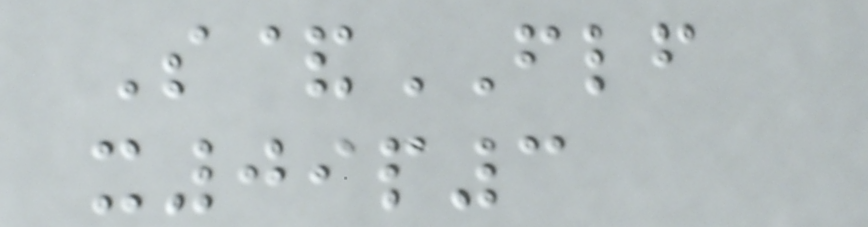S&FLF
x09p3
